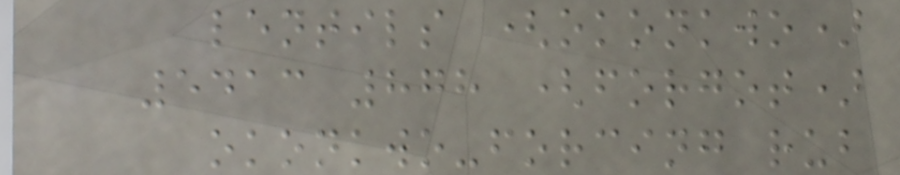lentils (okonkwo)
5413 878 (forgot)
okonkwo-forcing rub
